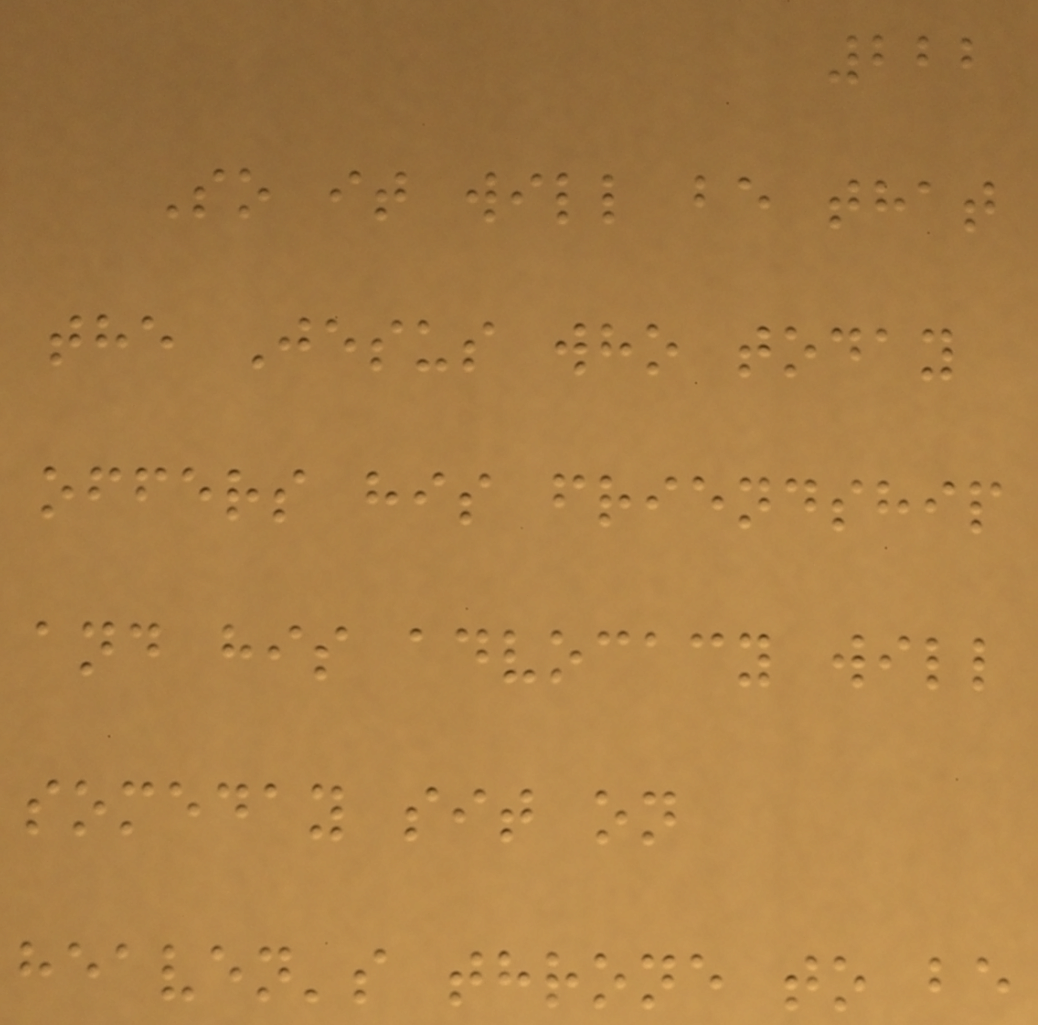222
So it will be that
the Jesus who today
offers his friendship
and his advocacy will
someday sit on
heaven's throne to be
